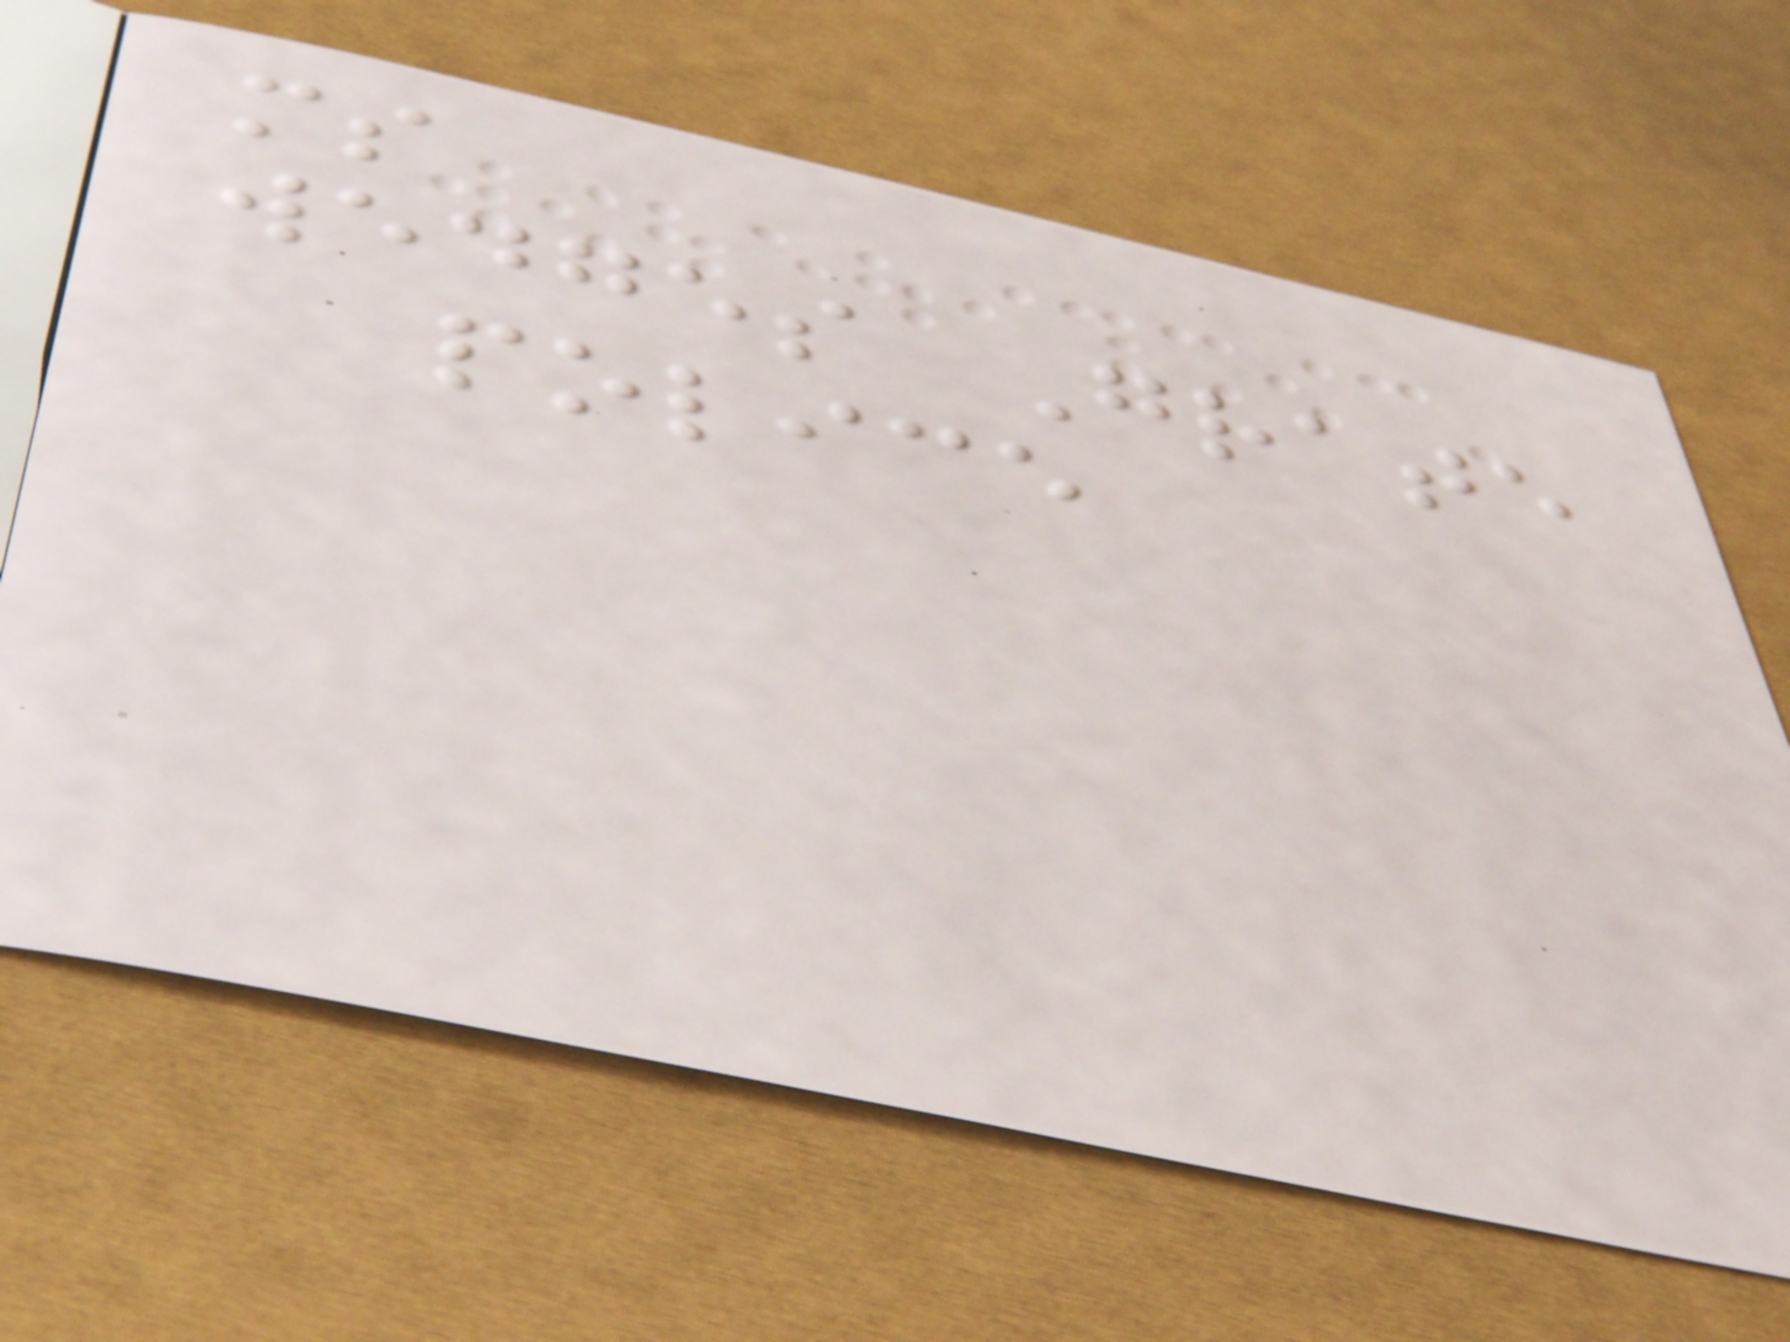ms
wedges Grate
police
